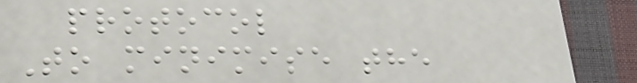protocol
To minimise the
